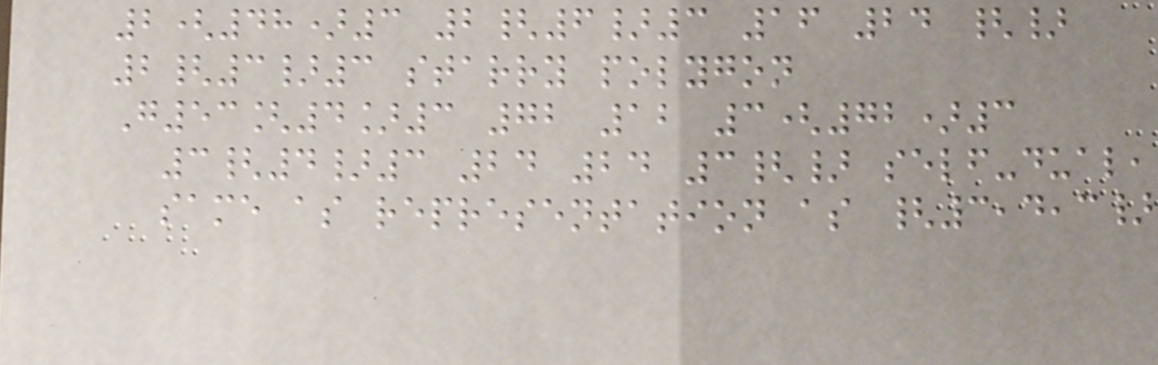2(48)3 2{6}3 16 24 {}
2{3}3 starry polygon
G53[4]3 72 12 3(72)3
3{4}3 24 24 3{} self-dual,
same as representation as {3,4,3}
